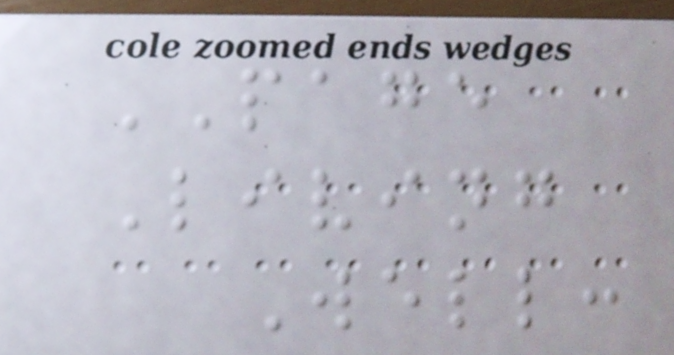PAGE
Living
Well:
